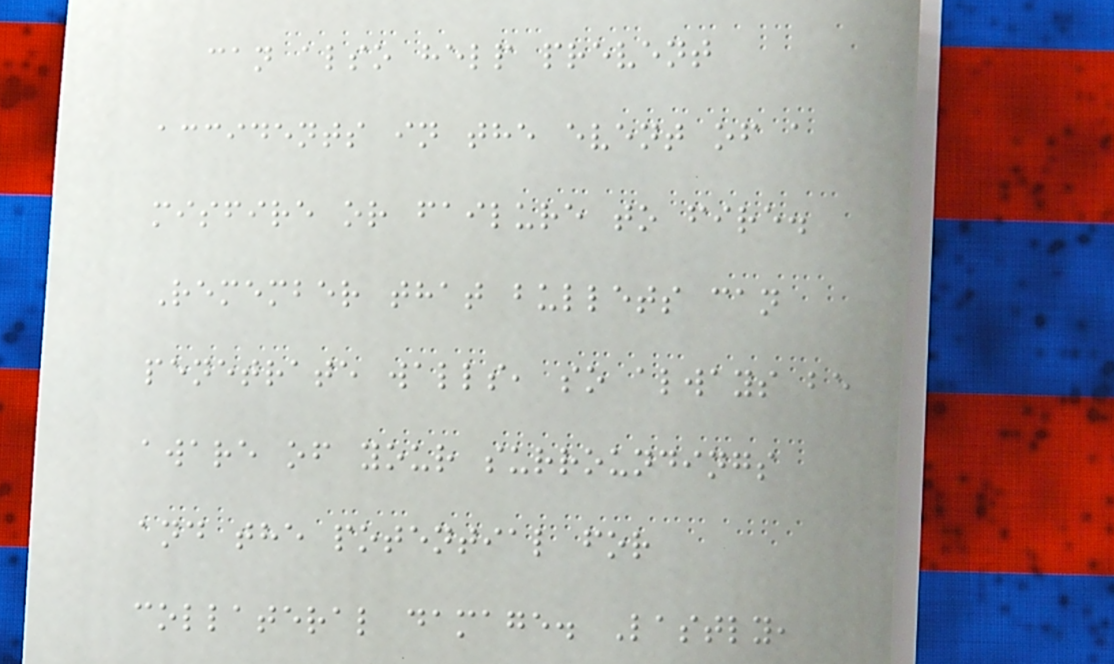can also help prevent
accidents in the event of a
misfire or failure to fire.
Remember that bullets can
penetrate walls, so always be
aware of your surroundings
and the potential for
collateral damage. Lastly,
